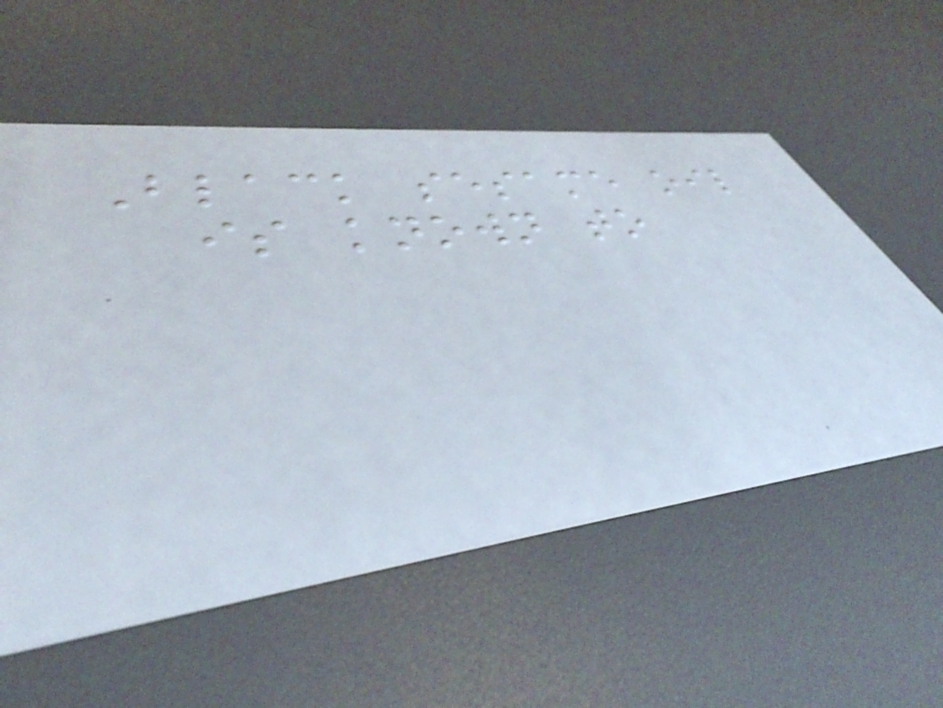Black sesame oil
is known to
